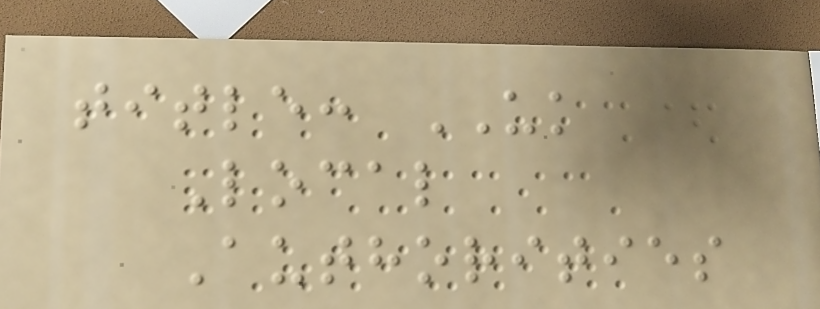title: UK
Local
Authorities
